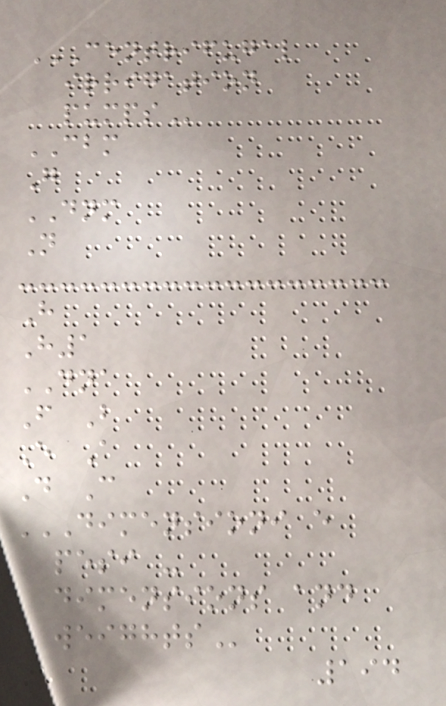CENTRIFUGAL
IRRIGATION
PUMPS
CBM
G
DNM
N
H
H1
DNA
F B
E A
D C
DIMENSIONI E
PESI -
DIMENSIONS AND
WEIGHTS
194
